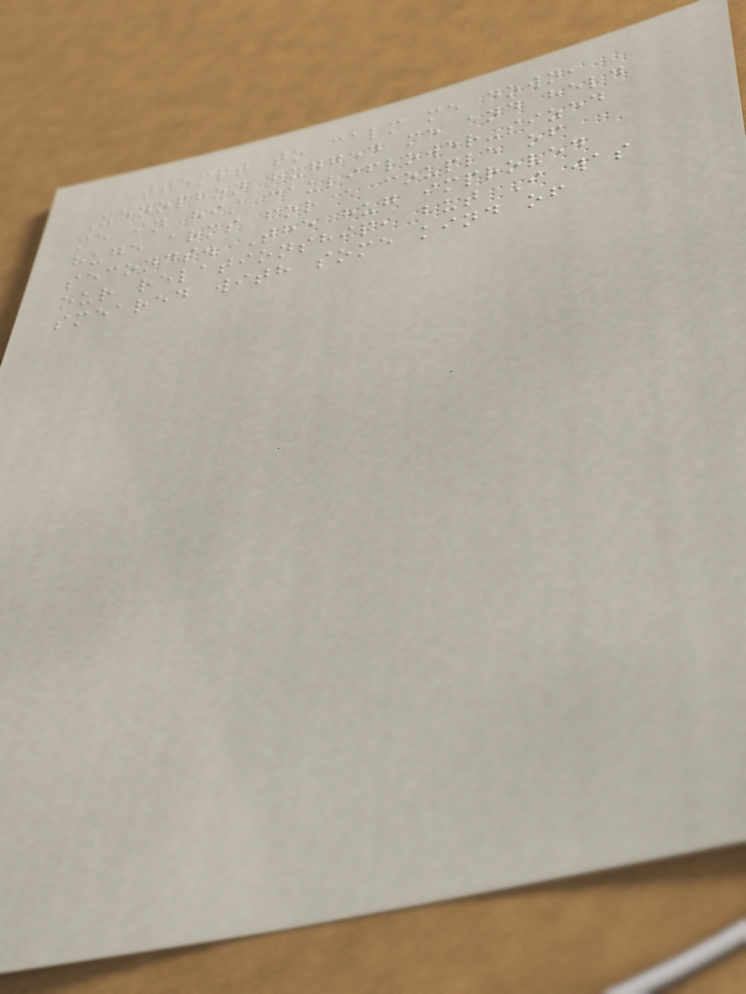attempt to calm me down,
Xenophon hugged me and held
me in his cauliflower-sized
huge arms for a couple of
seconds. The hug improved
our relationship, but I was
smeared with some kind of
